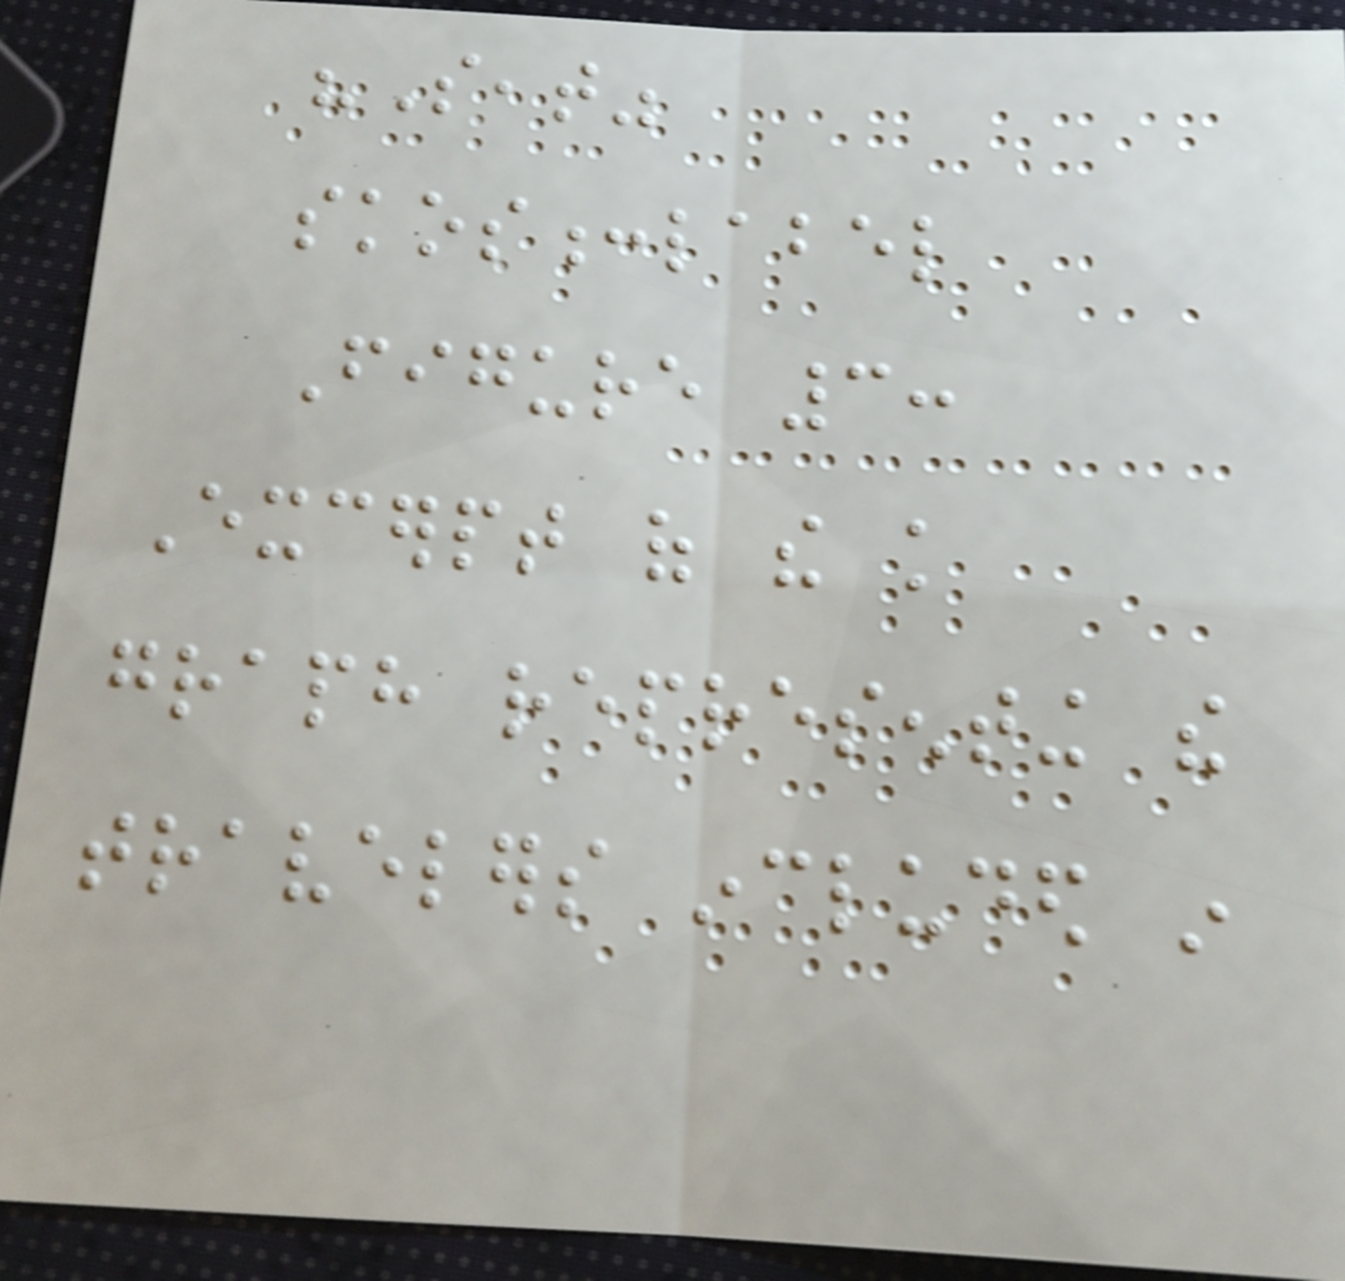"Seat"
skos:label
Figure 3:
Excerpt of the knowledge
graph representing the
travelers included in
